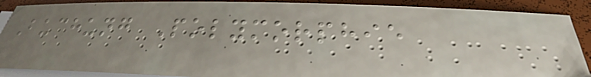Buchung Polymorphie
